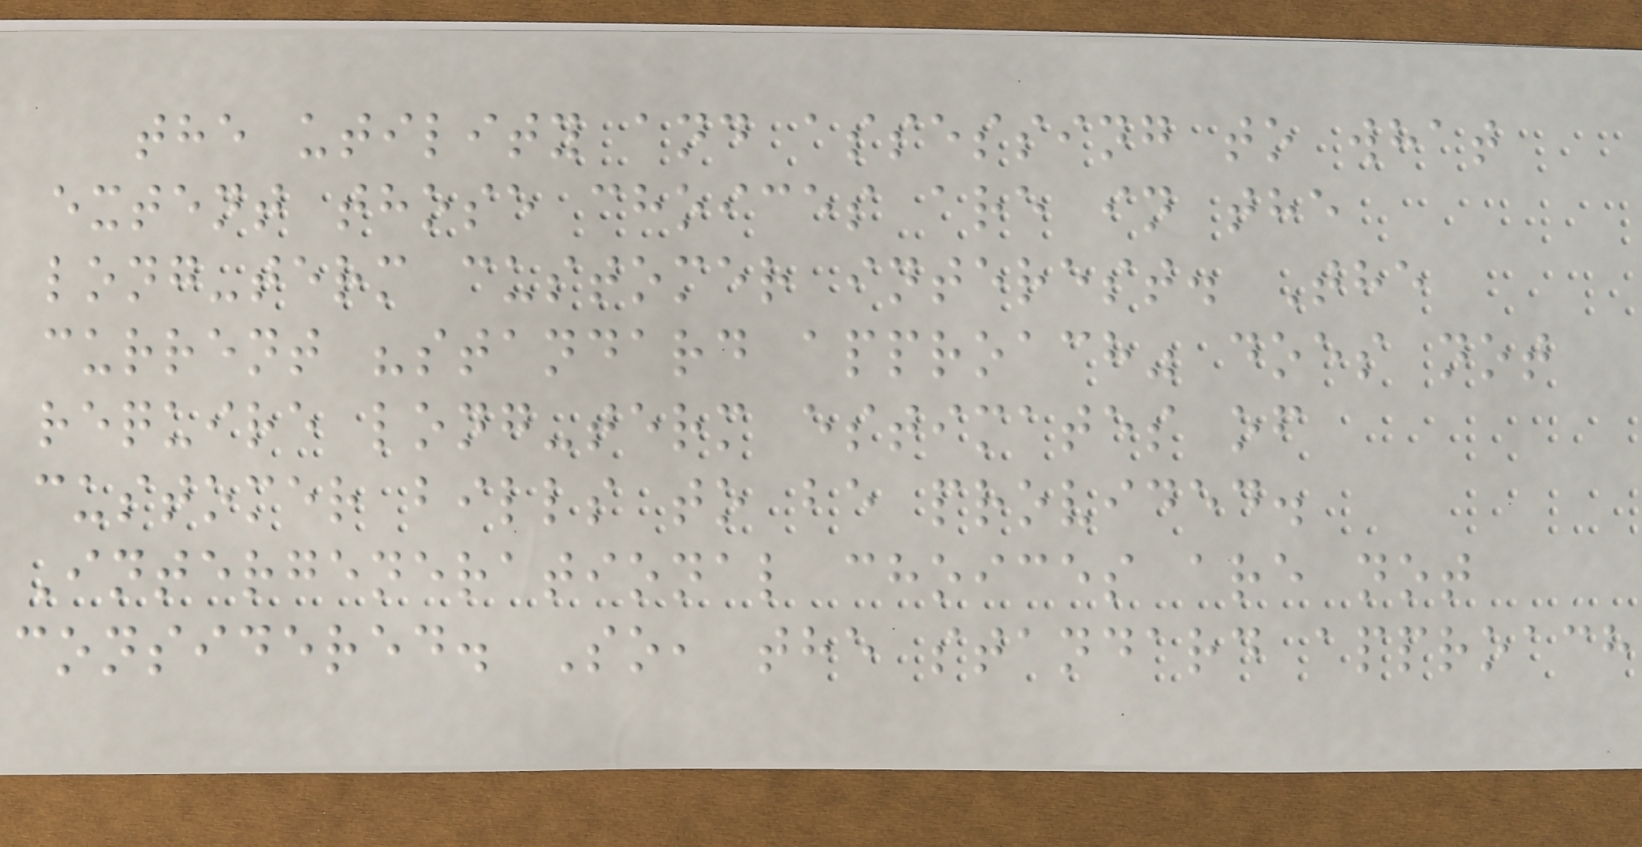the utility and assessing to what
extent those choices are in the
long-term customer interest. The
current "standard approach" does not
require long-term estimates of
customer bills to be provided.
Intergenerational choices are not
considered. So, the standard approach
